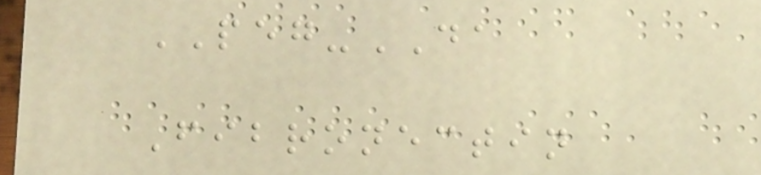PEG-DA
Fibronectin
